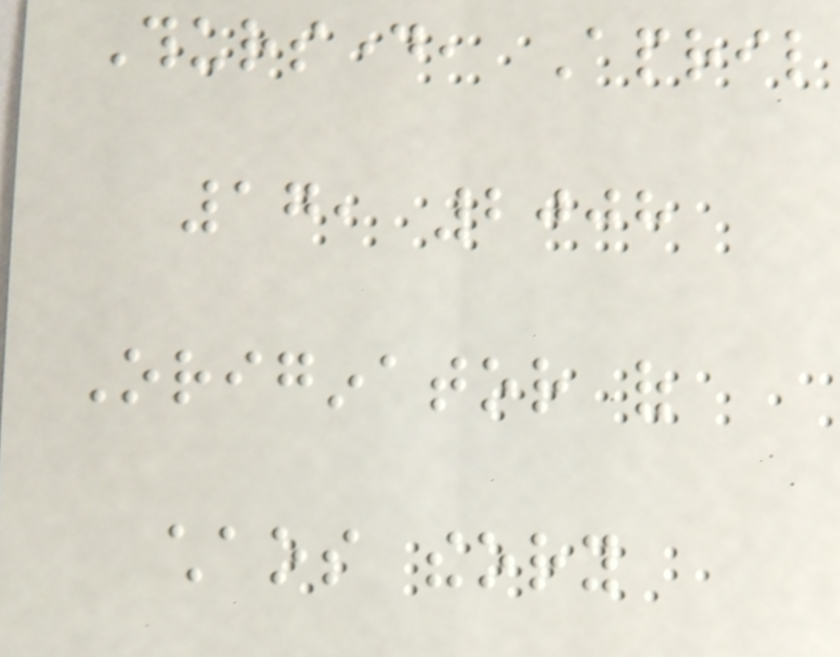Thursday, April
17, 2008
Originator of
chaos theory
